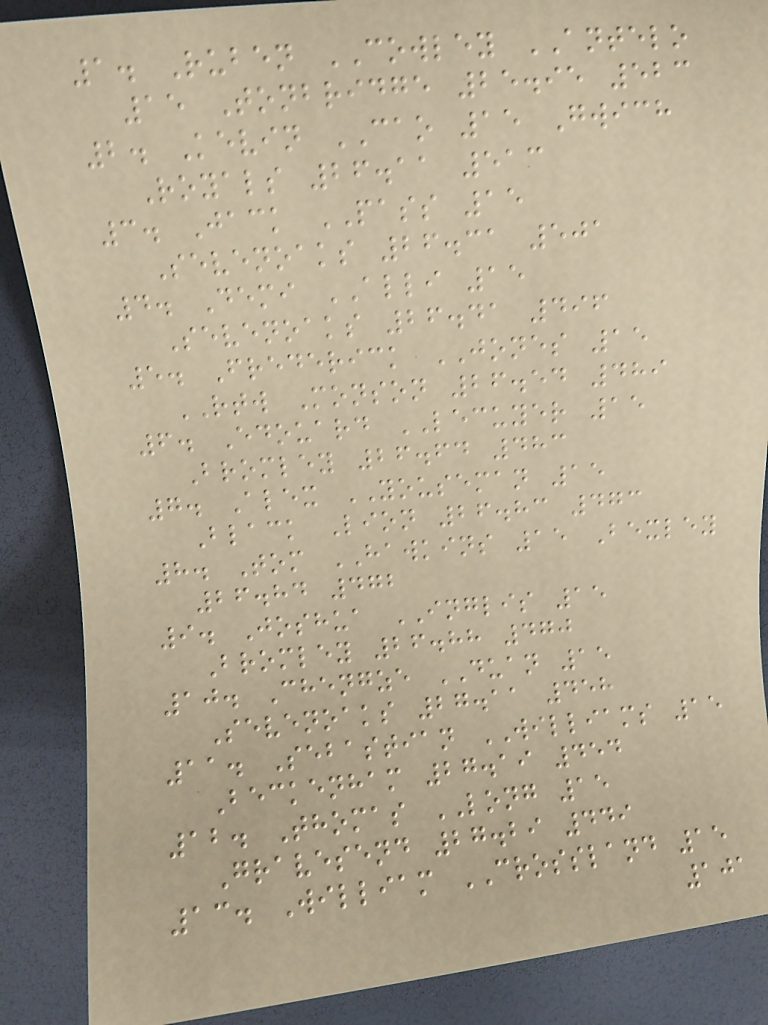1. Ruben COWLEY ANTELO
15 Tonbridge 25.95 523
2. Kevin CAO 15 Gwich
Royals 26.11 513
3. Jack PASS 15
Sevenoaks 26.31 501
4. Demi ALLI 15
Sevenoaks 26.41 496
5. Frederick JONES 15
RTW Monson 26.54 489
6. Edouard LECUYER 15
Bromley 26.64 483
7. Alex YOUSEMAN 15
Black Lion 26.83 473
8. Tom HAWKINS 15 Bexley
26.84 472
9. Joshua INGLIS 15
Bromley 26.88 470
10. Chengze DUAN 15
Sevenoaks 27.11 458
11. Sebastian WILLIAMS 15
Beckenham 27.19 454
12. Thomas LONG 15
Gravesend 27.29 449
13. William CROSSLAND 15
101
